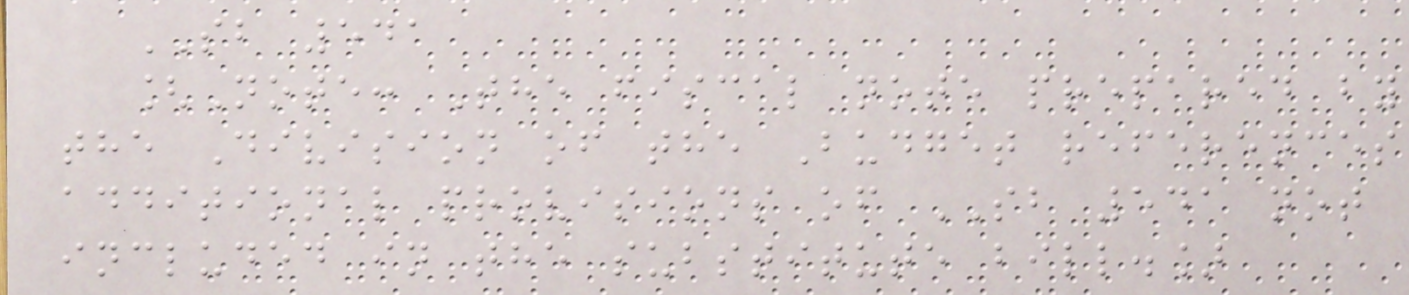SB 541
[Note: The fiscal note prepared by
the Division of the Budget references
additional provisions of SB 541 not
included in the substitute bill.]
